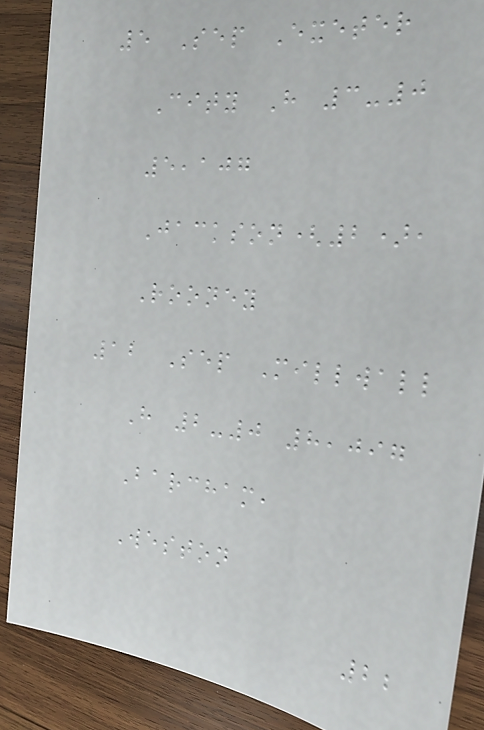5 Sep Exeter
City H 3-0
5,107
Jackson(2),
Rooney
12 Sep Millwall
H 2-0 8,097
Barcham,
Weston
22
